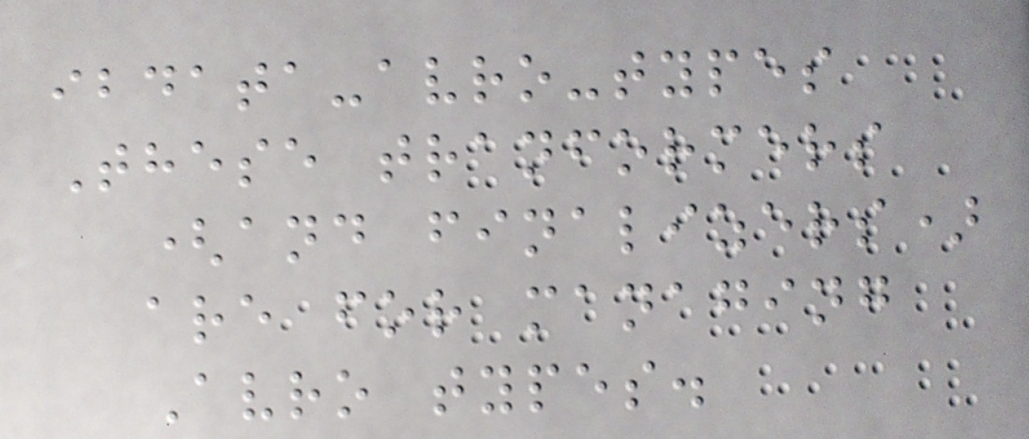ibdata-avro-types
These tranformers
(and finalizers)
are for managing
Avro types.
